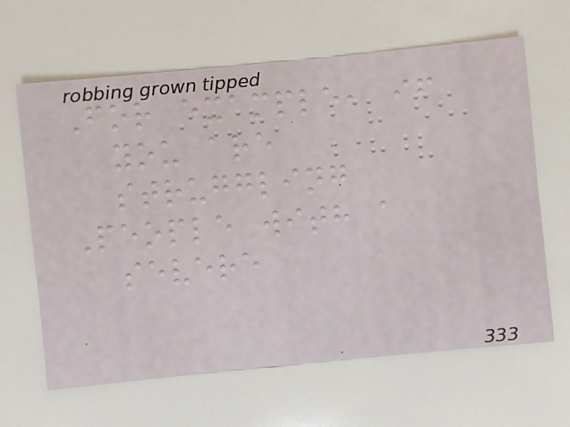For example, if
you are
struggling
People with a
severe
